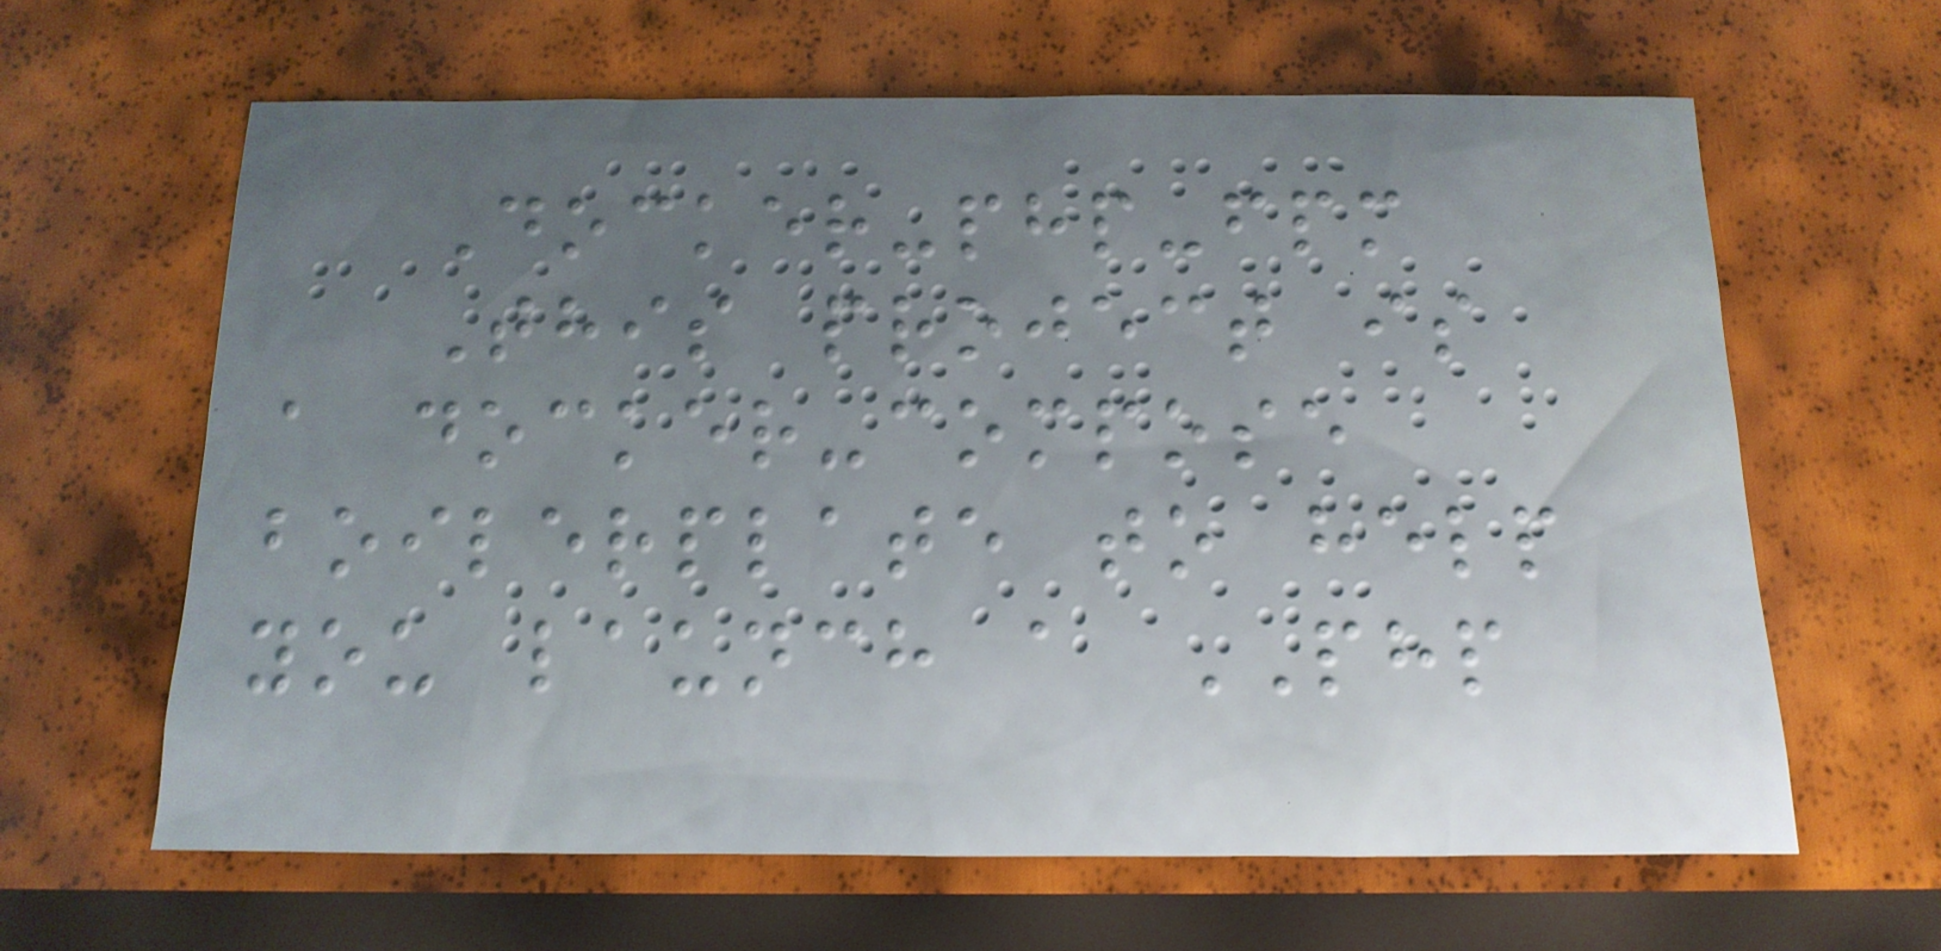Docker-php-fpm
This project is
a docker-compose
boilerplate to help
you launch a PHP
